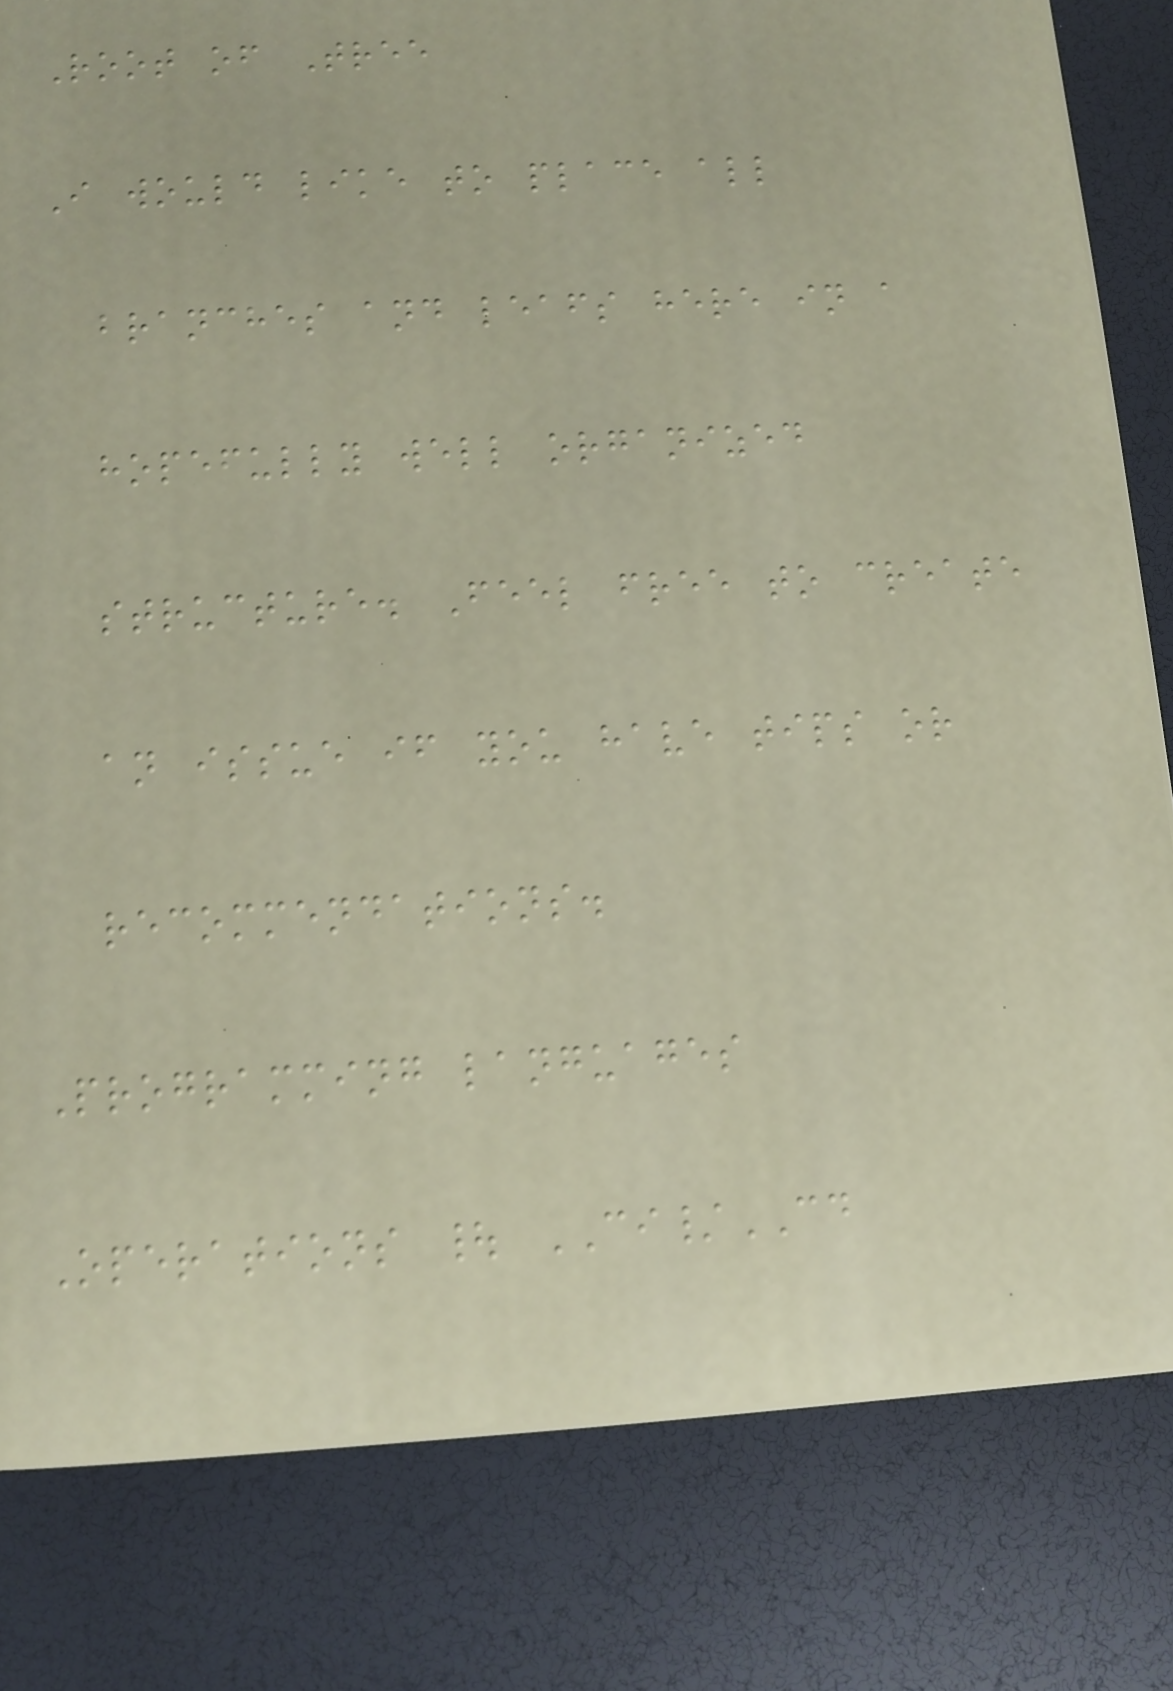Root of Tree
I would like to place all
branches and leafs here in a
hopefully well organized
structure. Feel free to create
an issue if you have tips or
recommendations.
Programming languages
Operations | CI/CD
